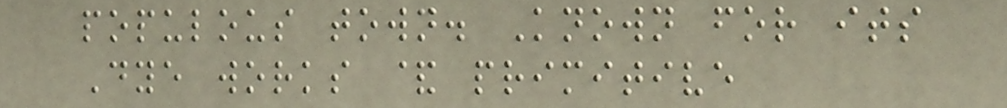populous town. Known for its
Dye works & primitive
